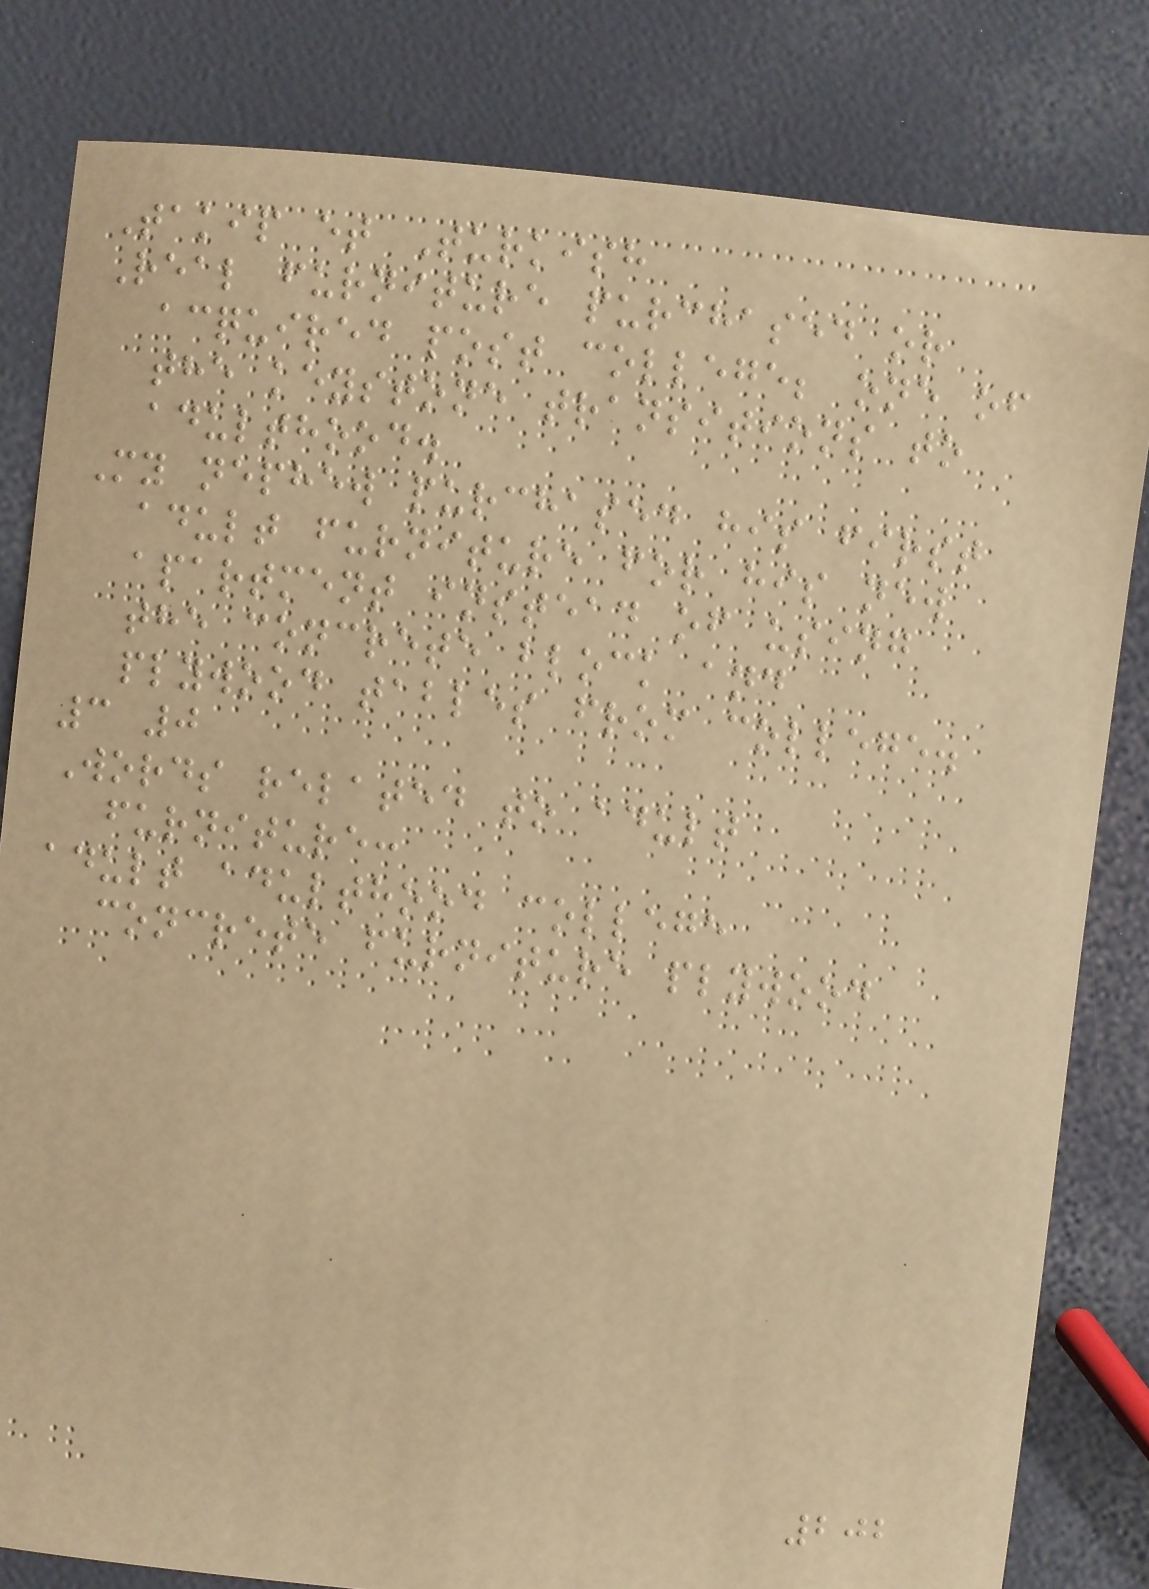Takip et Turkish
Real furniture purchased or
acquired post college; one of
the keystone transitions to
adulthood.
My nephew purchased his first
adult furniture for his new
apartment instead of using
the concrete block and
plywood tables from college.
3 0
Words related to adult
furniture:
adult adulthood college
concrete furniture plywood
202
